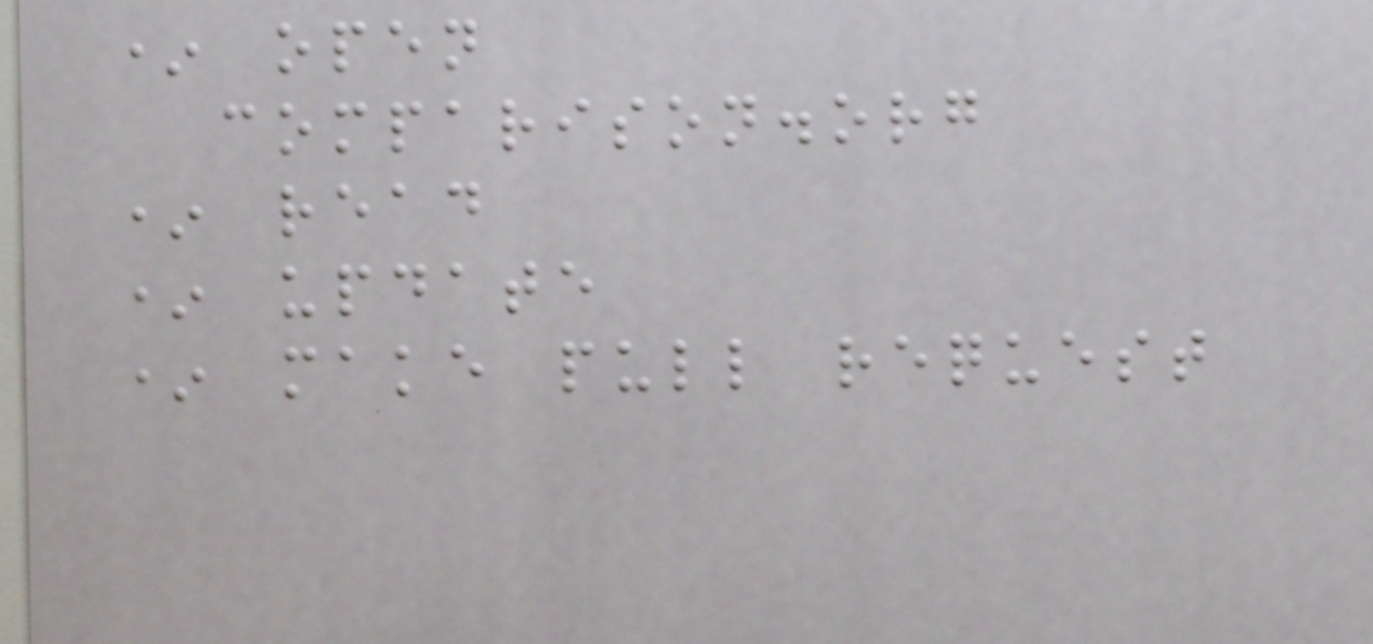* open
comparison.org
* read
* update
* make pull request
